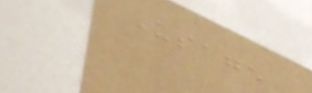Usage
